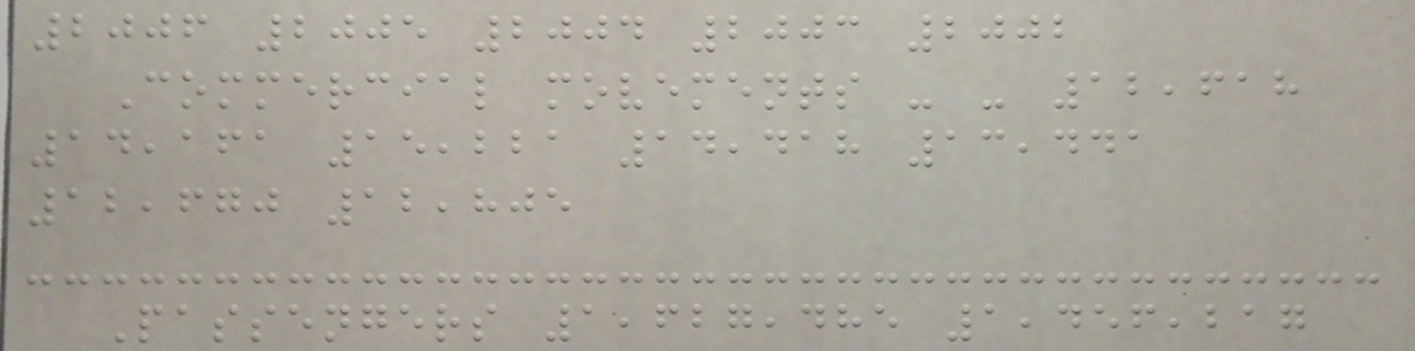2006 2005 2004 2003 2002
Commercial movements - - 12,618
14,161 15,221 14,418 13,441
12,670 12,805
Passengers 1,627,485 1,456,217
